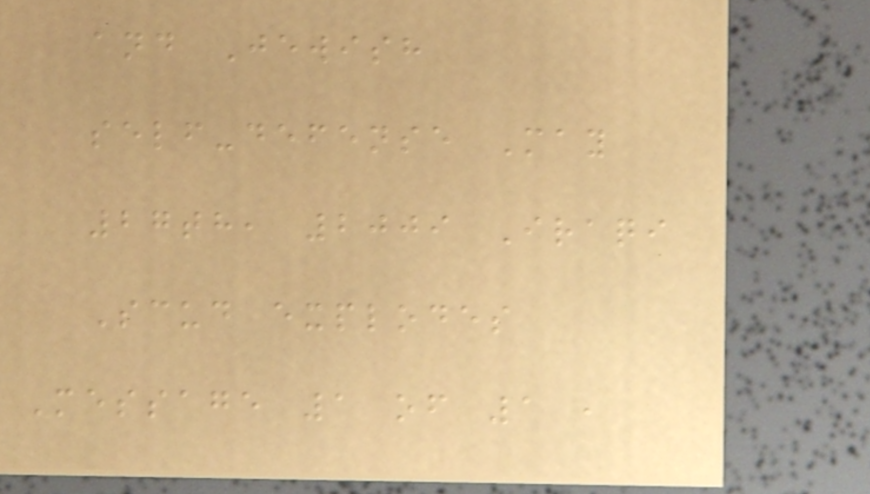and Jewish
self-defense May
27th, 2009 Iraqi
Scud explodes
Message 1 of 1 ,
